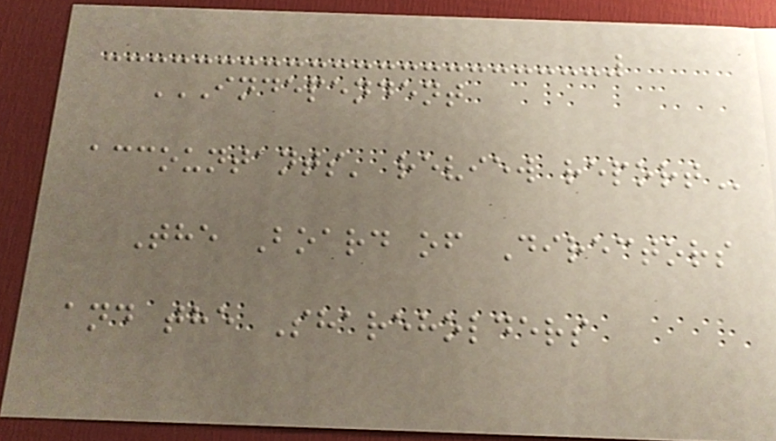INDEPENDENT
ACCOUNTANTS' REVIEW REPORT
The Board of Directors
and the Shareholders
